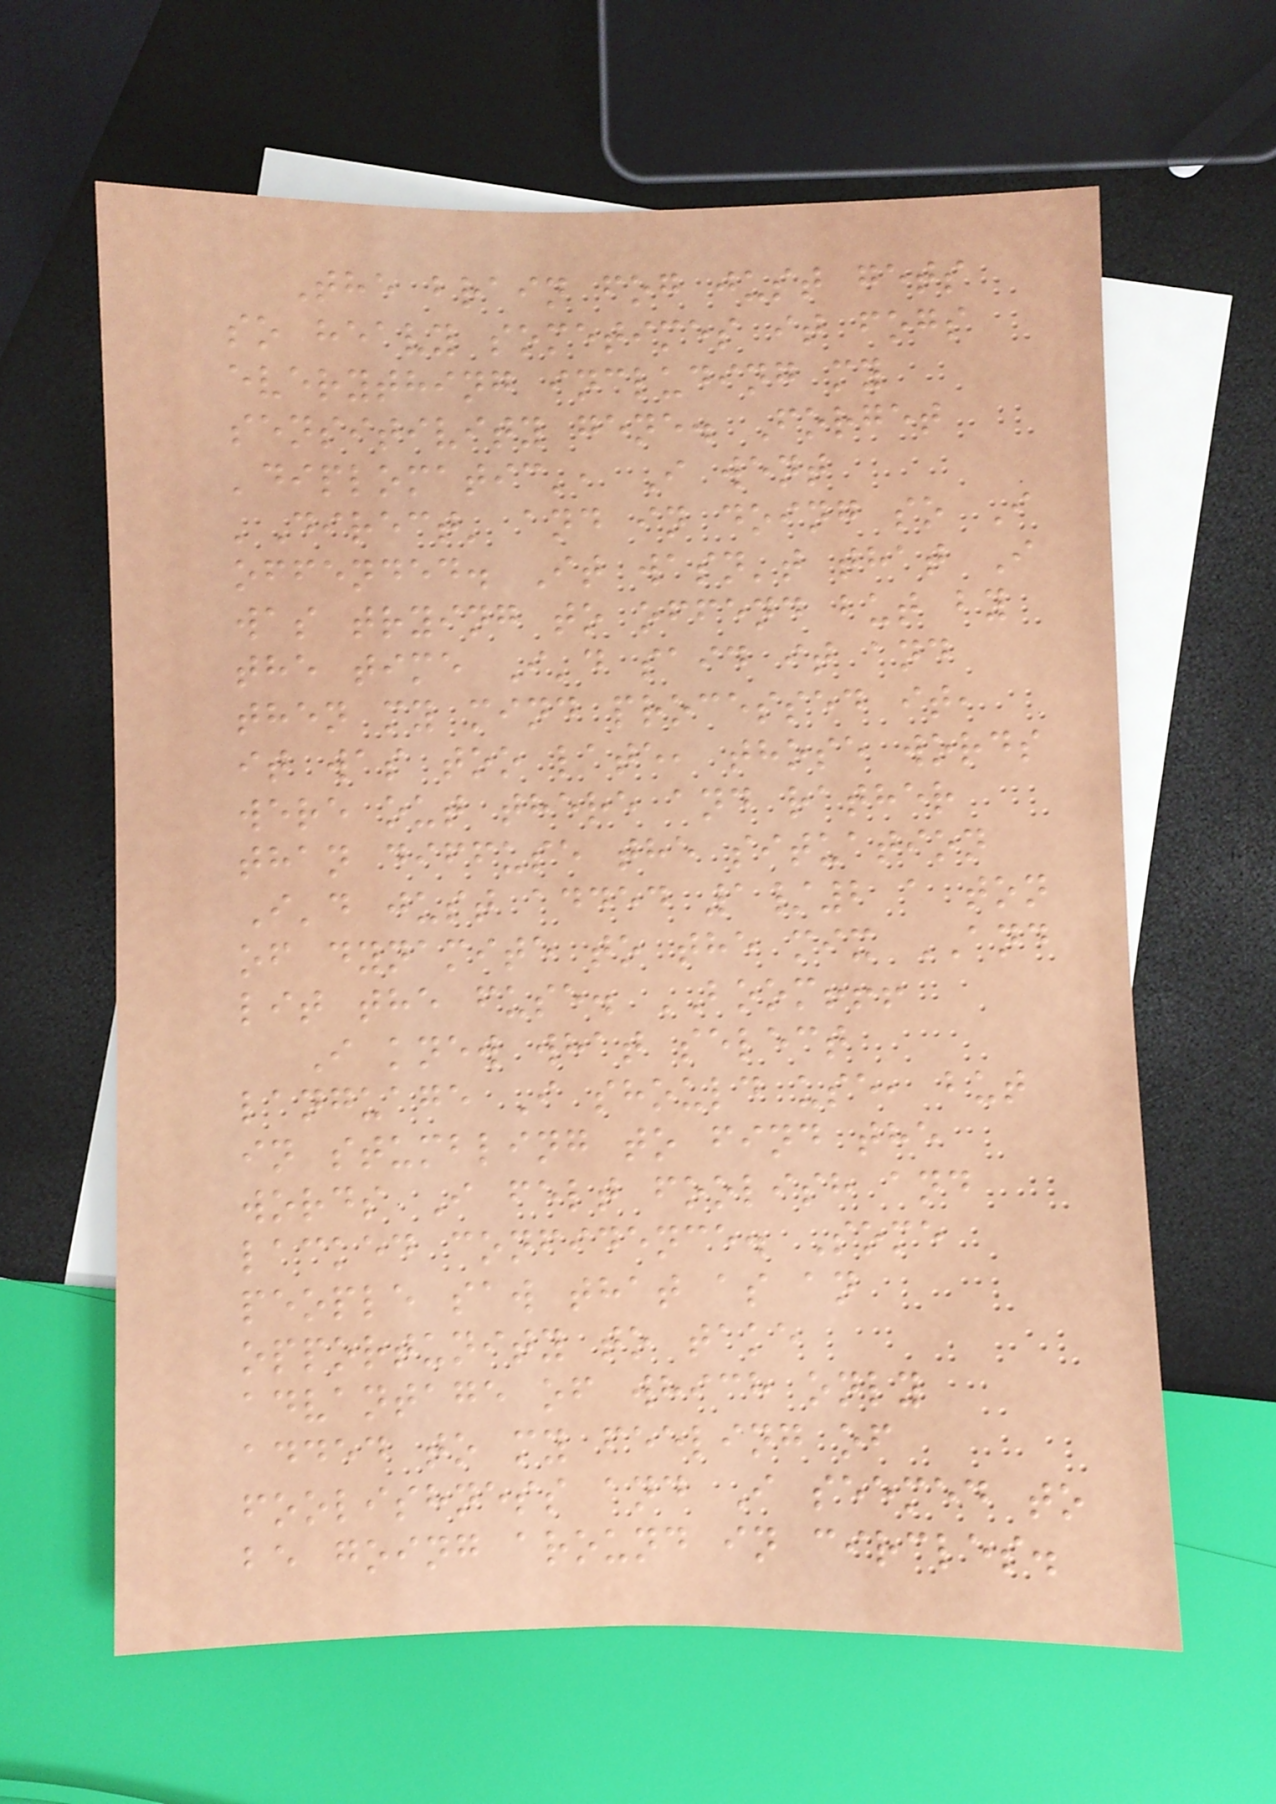The brain fog just gets
so heavy sometimes it fogs
everything including my
sensitivity gene. Forget
'diplomatic', I went
'Direct' and in doing so I
offended. It wasn't that I
was trying to offend but by
the time I'd said it and
then my mind processed it,
it was too late, those words
were out there and rather
than diffuse the situation
I'd just added 1/2 a ton
of dynamite to the mix AND
lit the fuse. BOOM!!!
I knew what select
language I should use, but
in stumbling to find the
words I felt foolish and
lacked confidence. Some
people saw that as an
opportunity to take
advantage of which only
added to my feeling of
foolishness and I seemed to
be going around in circles.
